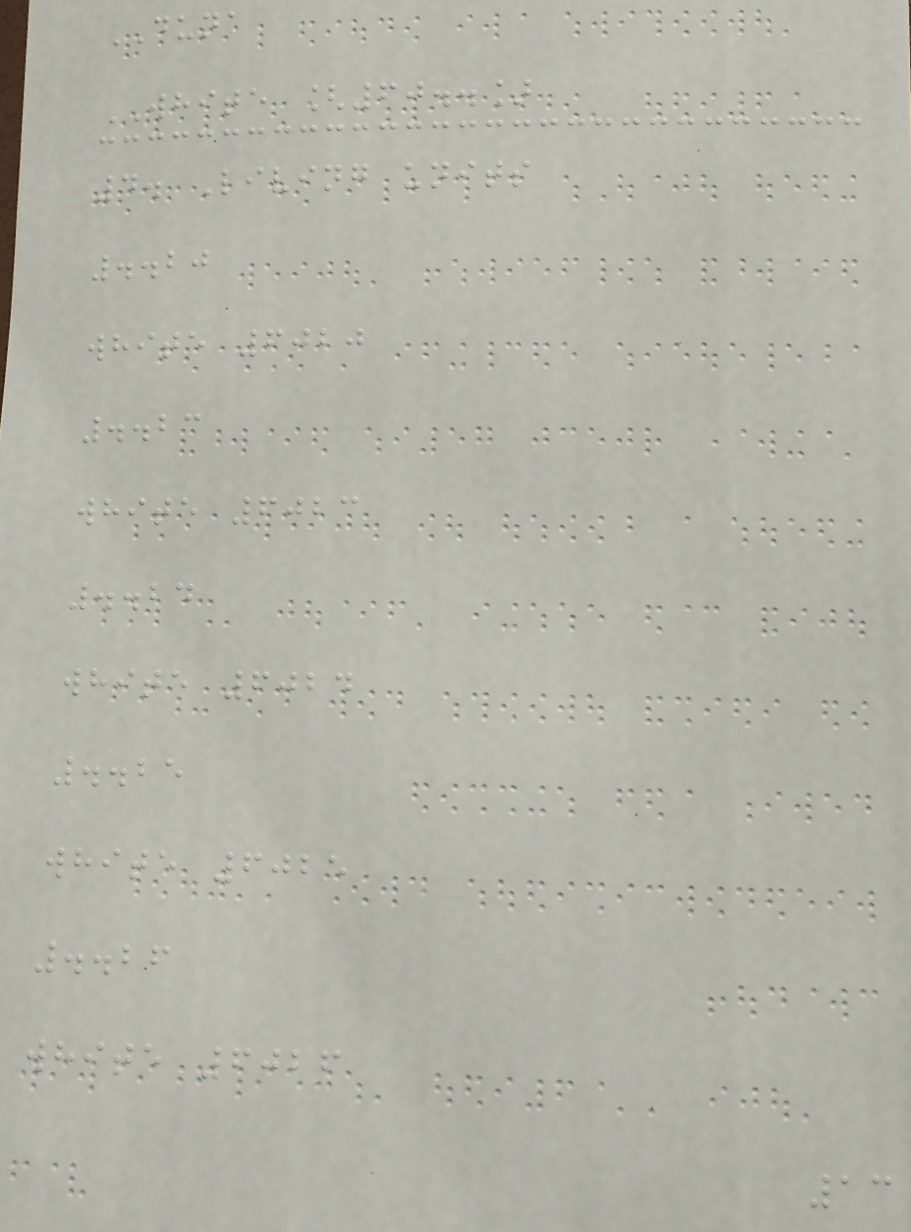DUNA
WHITE [60..]
4. Living units
..20
white 6020
..23
white 6023
..24
white 6024
..25
white 6025
..26
white 6026
13
